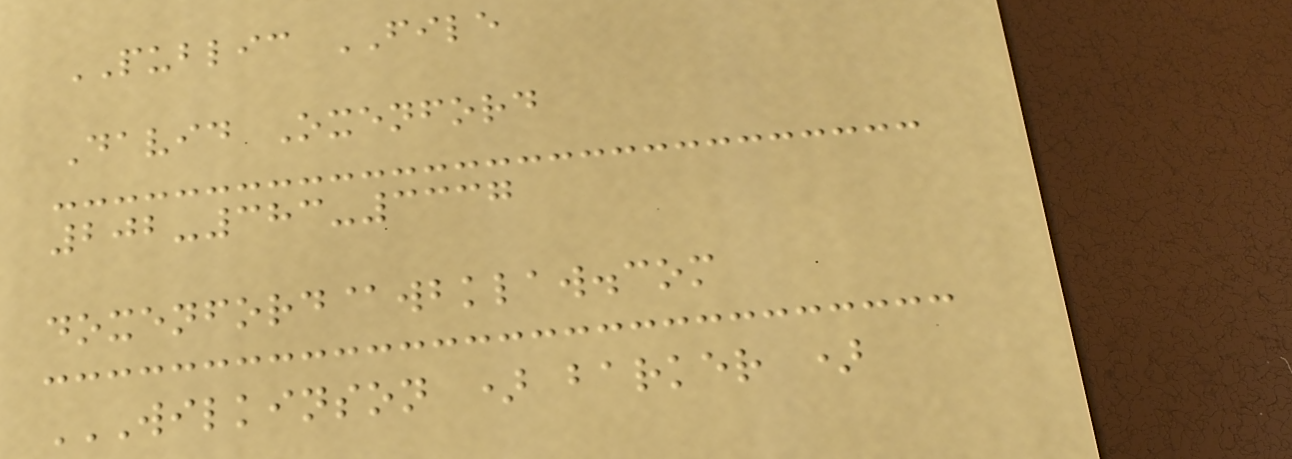PUBLIC FILE
David Oxenford
202-383-3337
doxenford@wbklaw.com
WILKINSON ) BARKER )
